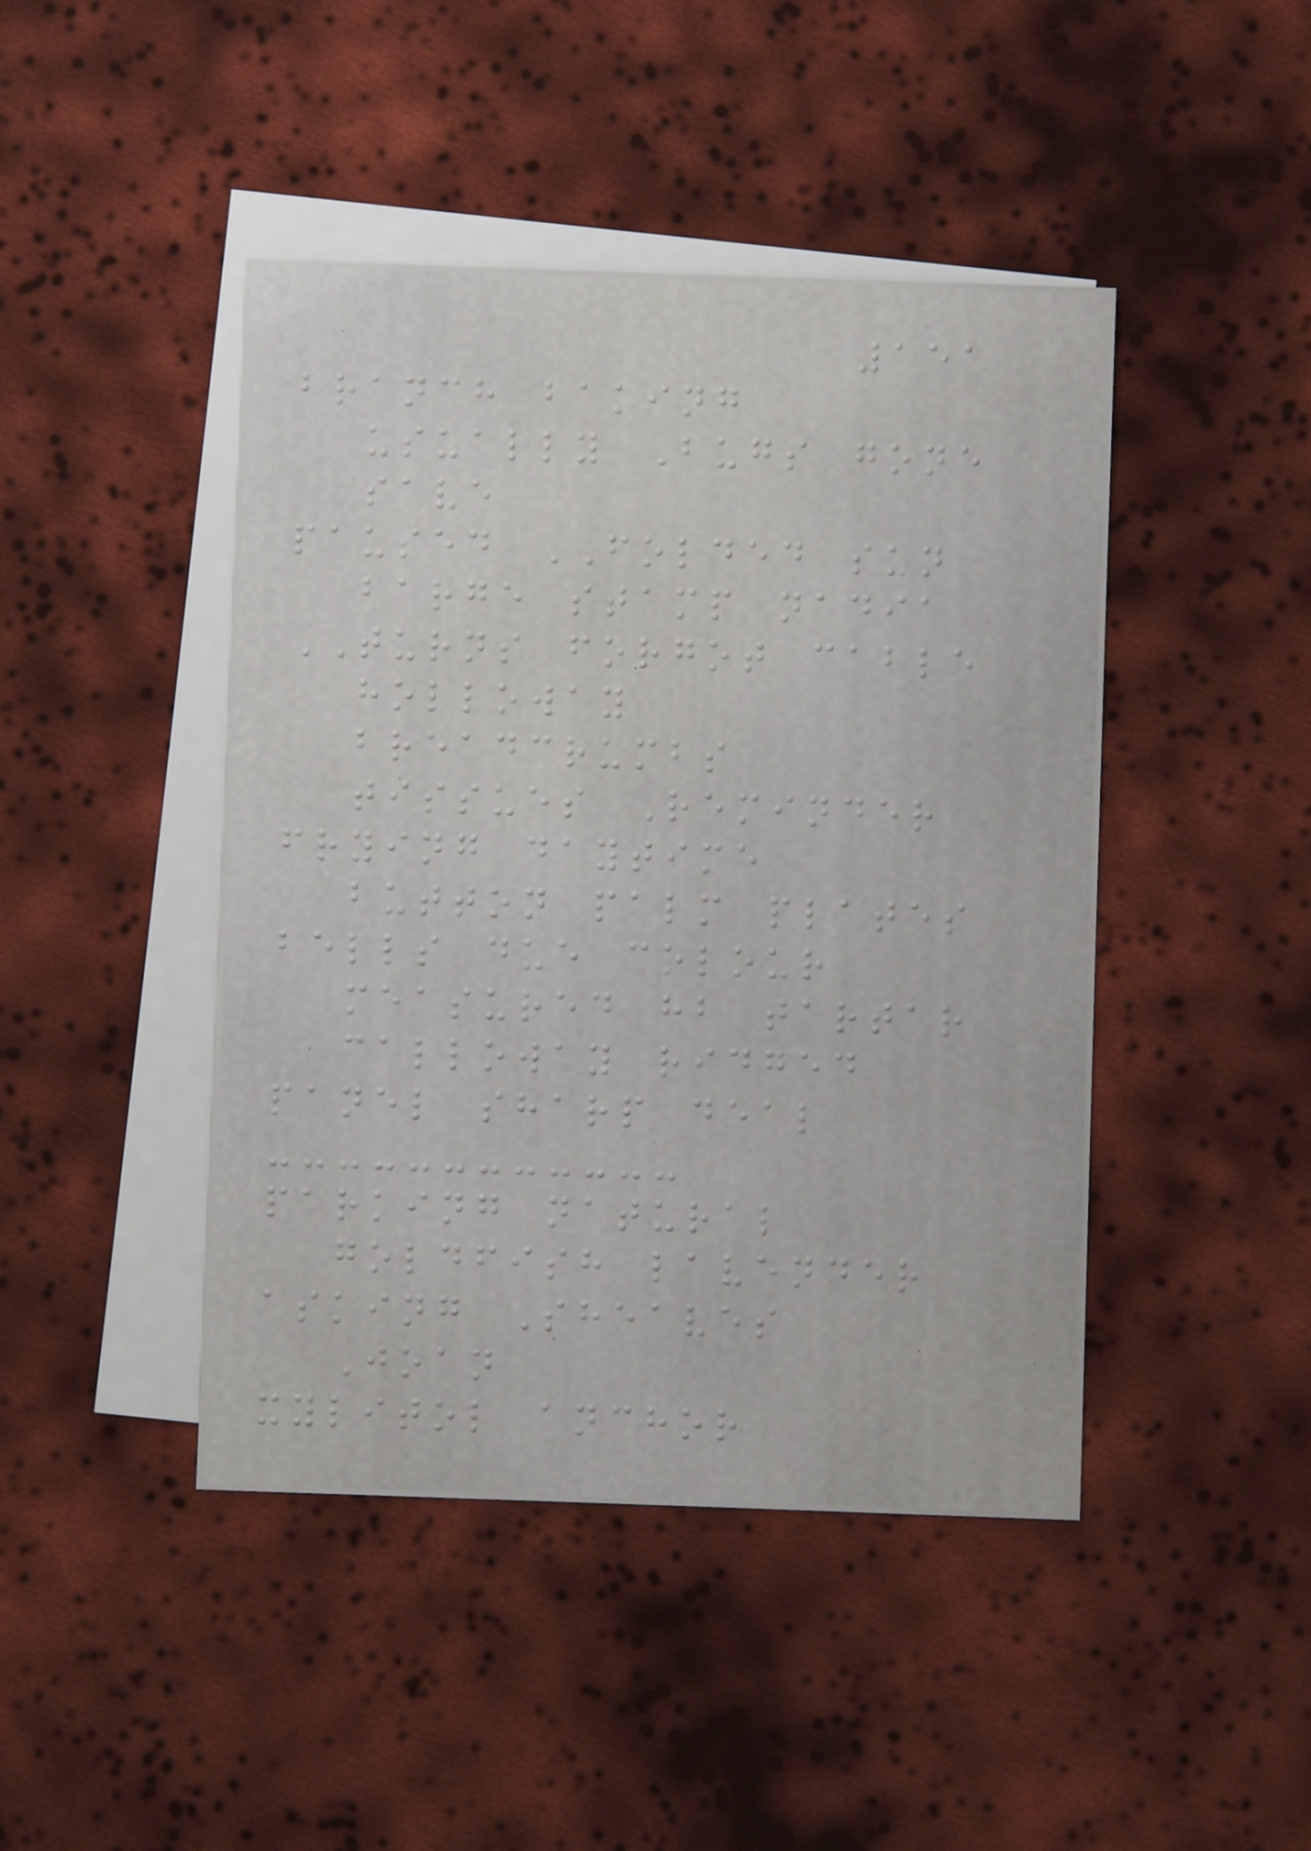151
branch baking
usually Bugs gone
save
paused FOLDED sun
barge stamp nadia
TURNS forgot cable
holloway
breadcrumbs
tissues Reminder
frying daytime
button palm plates
bells due colour
measured hb tartar
calloway ridged
panel sharp deal
parking natural
goldfish lavender
asking Sheaves
Joan
xylitol anchor
